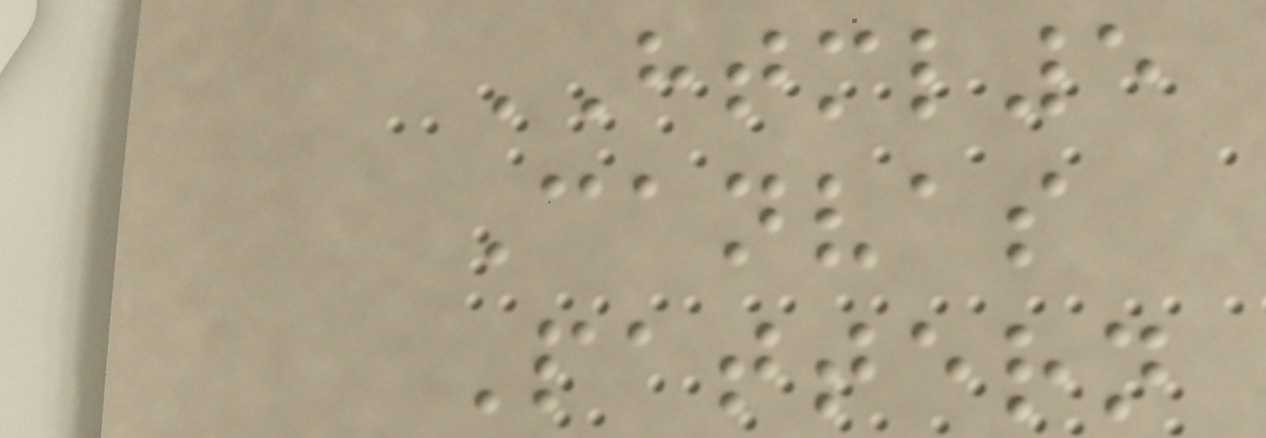HTML5
Canvas
Pattern
